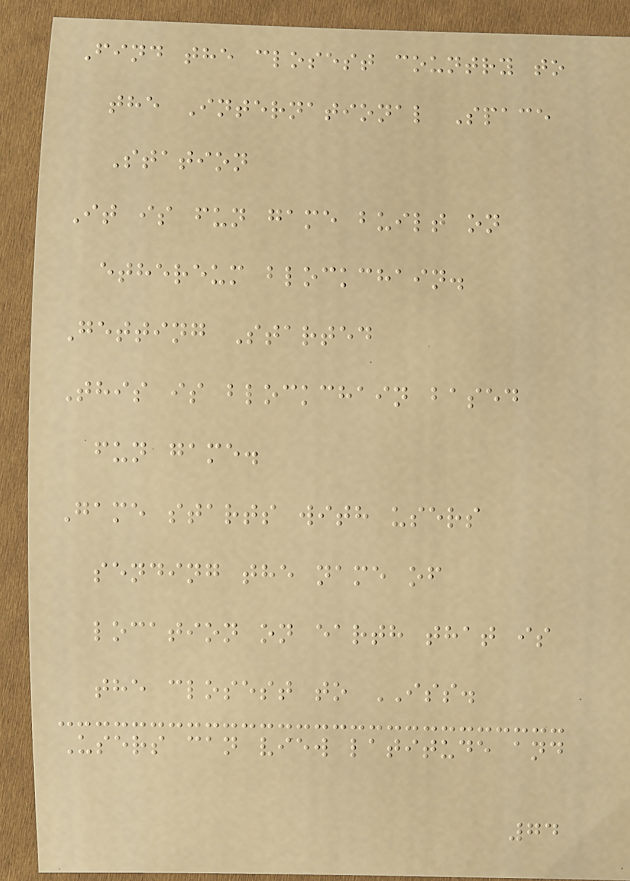Find the closest country to
the International Space
Station
It is fun game built on
ethereum blockchain.
Getting Started
This is blockchain based
fun game.
Game starts with users
sending the name of
location on earth that is
the closest to ISS.
Users can view latitude and
74
